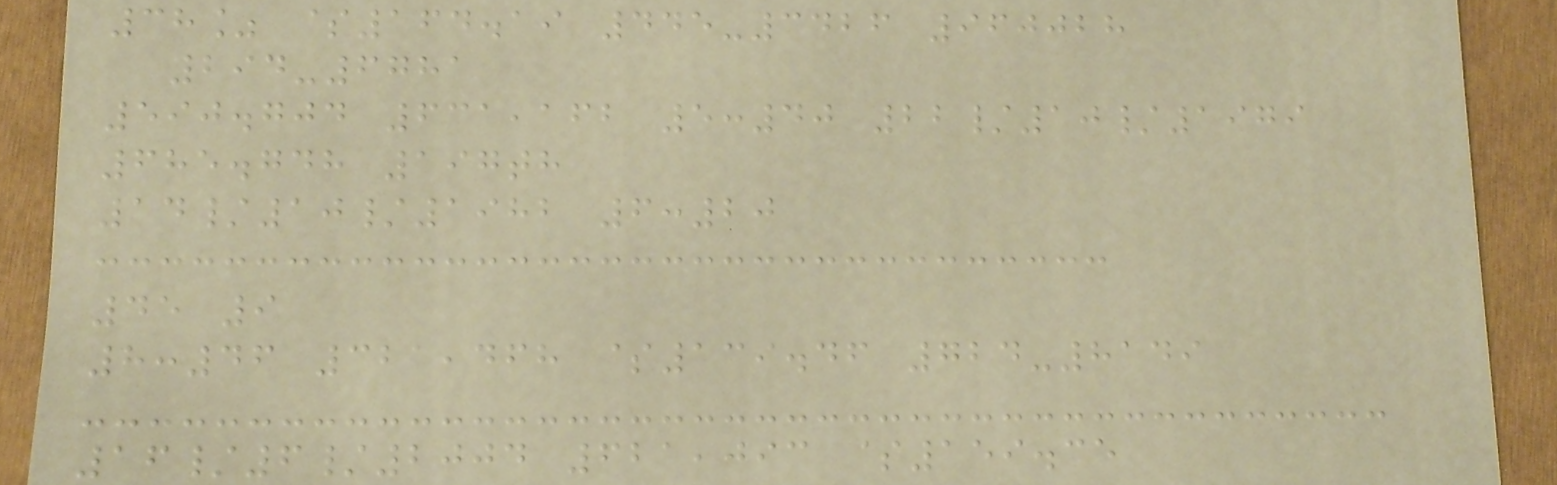38% $164.19 445-3426 960028
294-6781
590.704 631,162 5:40 22/10/1979
685.748 197th
14/10/1982 6:20
45 9
8:46 321,468 $139.46 724-8149
16/6/2004 621,093 $159.35
